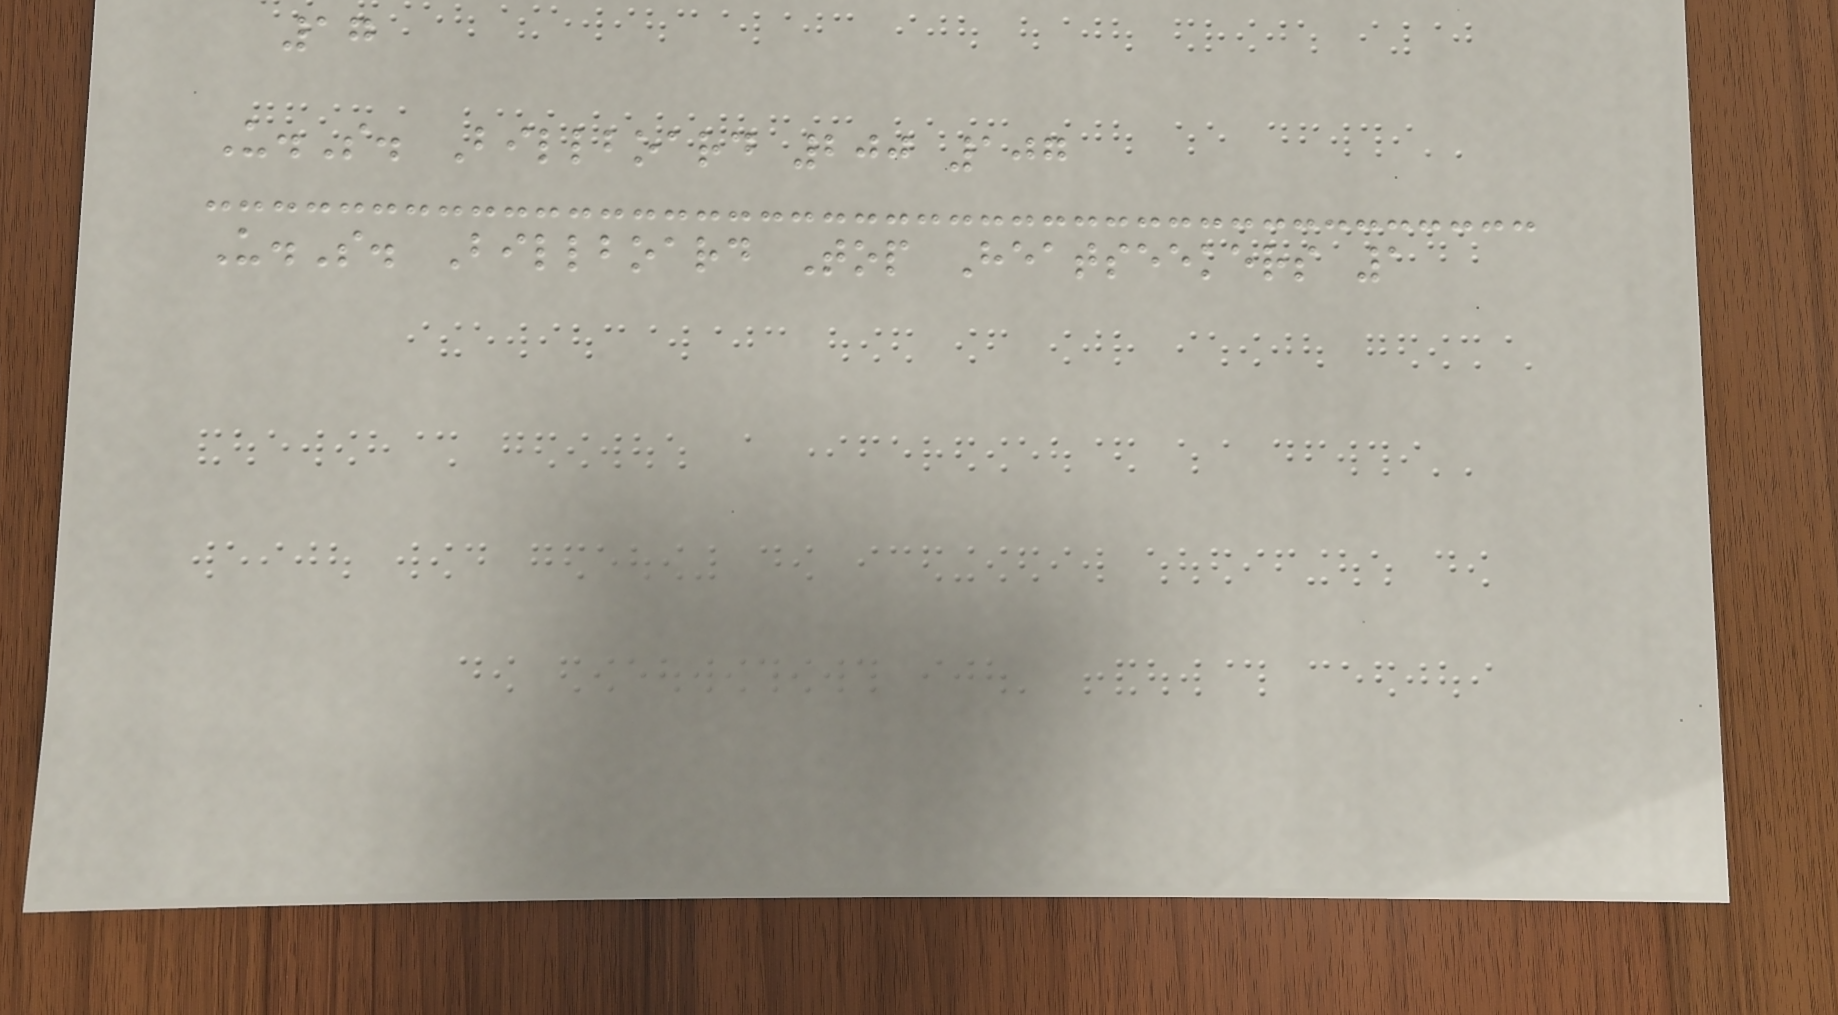17
U.S. Billboard 200 107
U.S. Billboard Top Heatseekers 1
